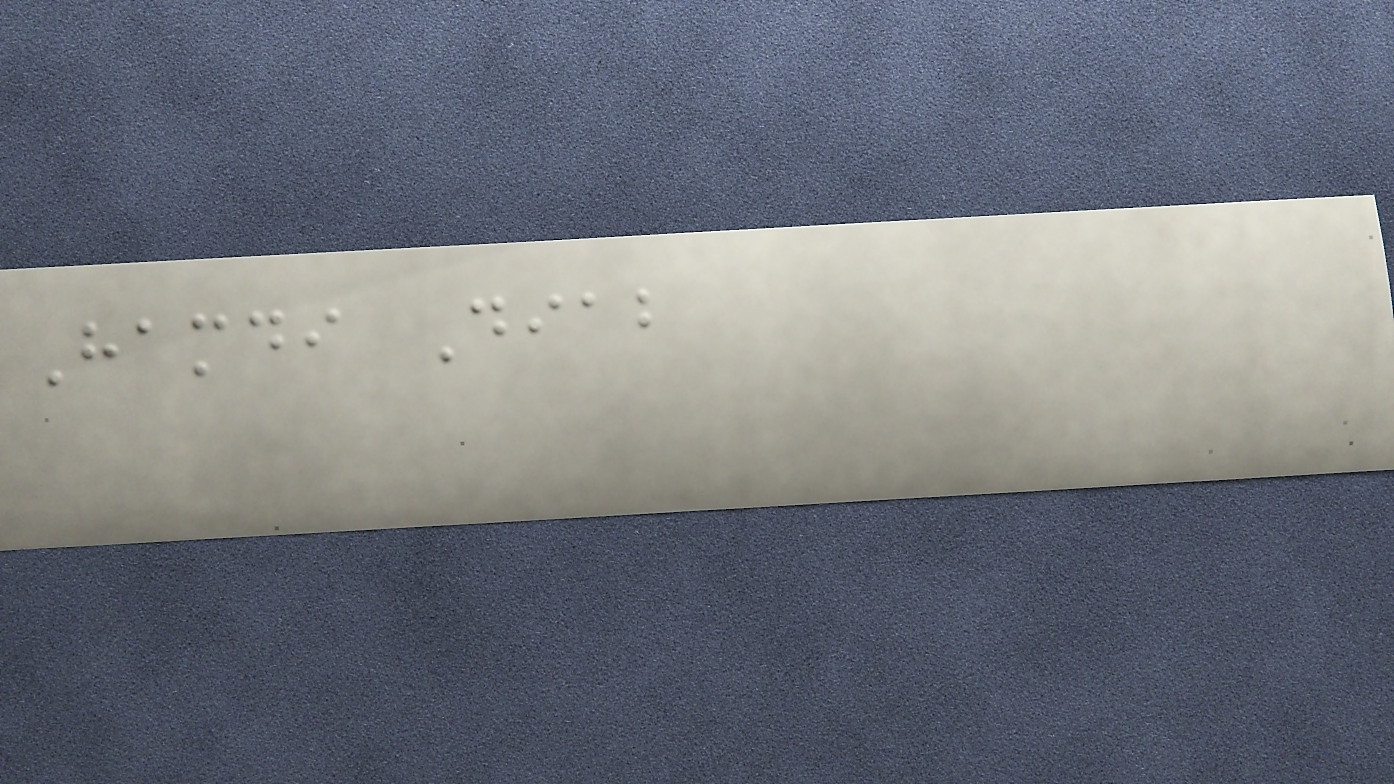Hamdi Diab
